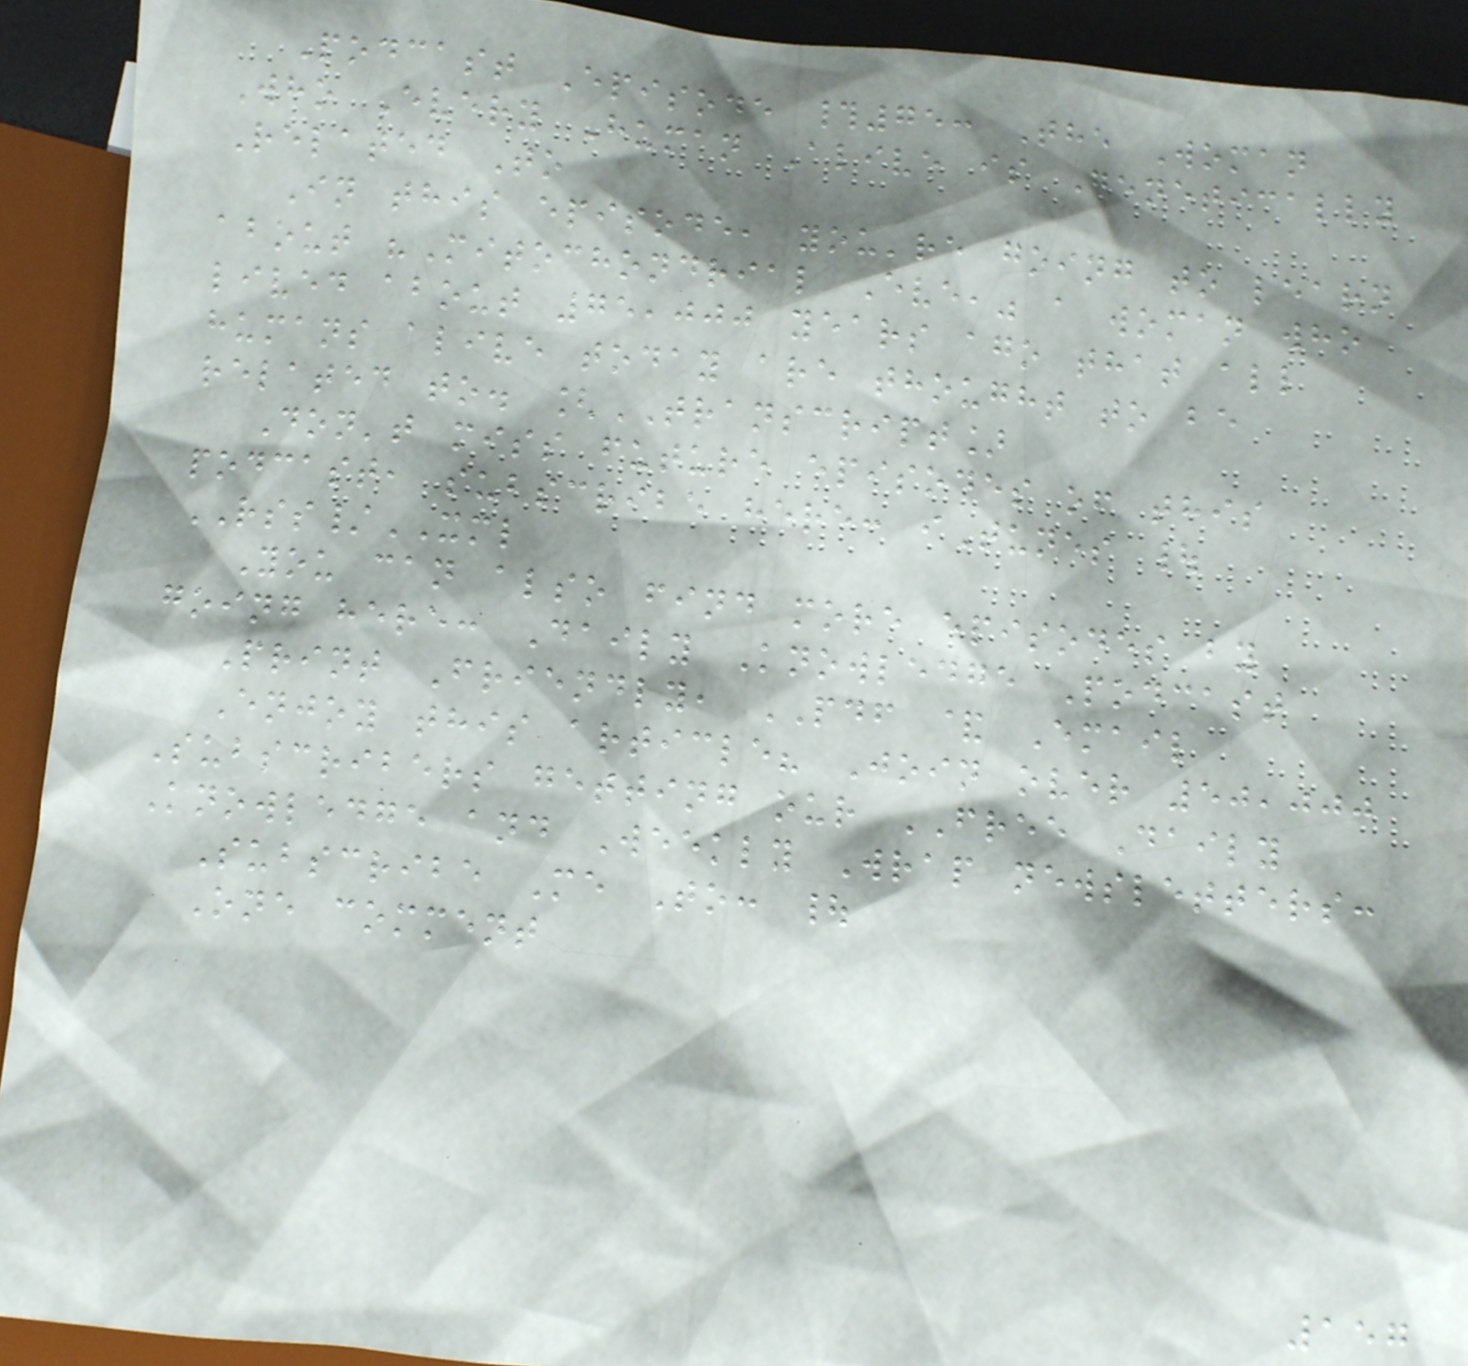Podcast Episode #75: The Woman
Who Every Human Alive is Genetically
Related To
In this episode, you're going to learn
about "Mitochondrial Eve," a woman who
lived about 75,000 years ago that all
humans alive today are thought to be
related to. [TRANSCRIPT]
Don't miss future episodes of this
podcast, subscribe here: iTunes |
RSS/XML
You can also find more episodes by
going here: Daily Knowledge Podcast
Print Friendly, PDF & Email
Enjoy this article? Join over 50,000
Subscribers getting our FREE Daily
Knowledge and Weekly Wrap newsletters:
Subscribe Me To: |
One comment
157
